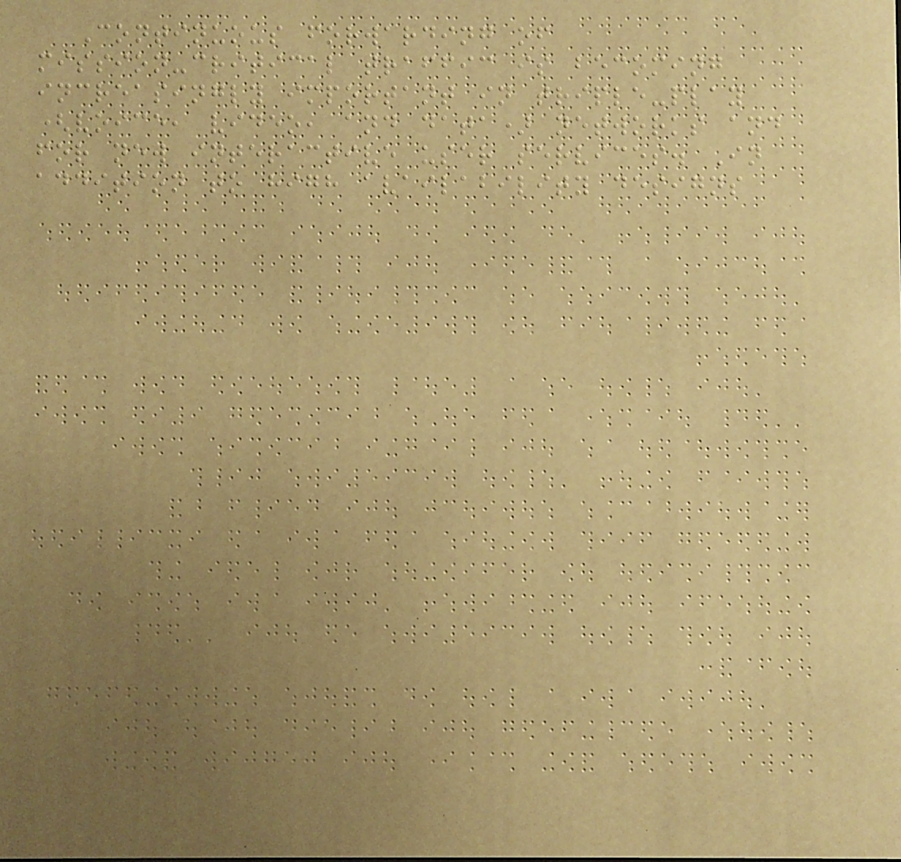Continuous forwarding of
mission-critical traffic is becoming
increasingly important in triple-play
(voice, video, and data) networks and
for new interactive user services. In
addition to high availability designs
